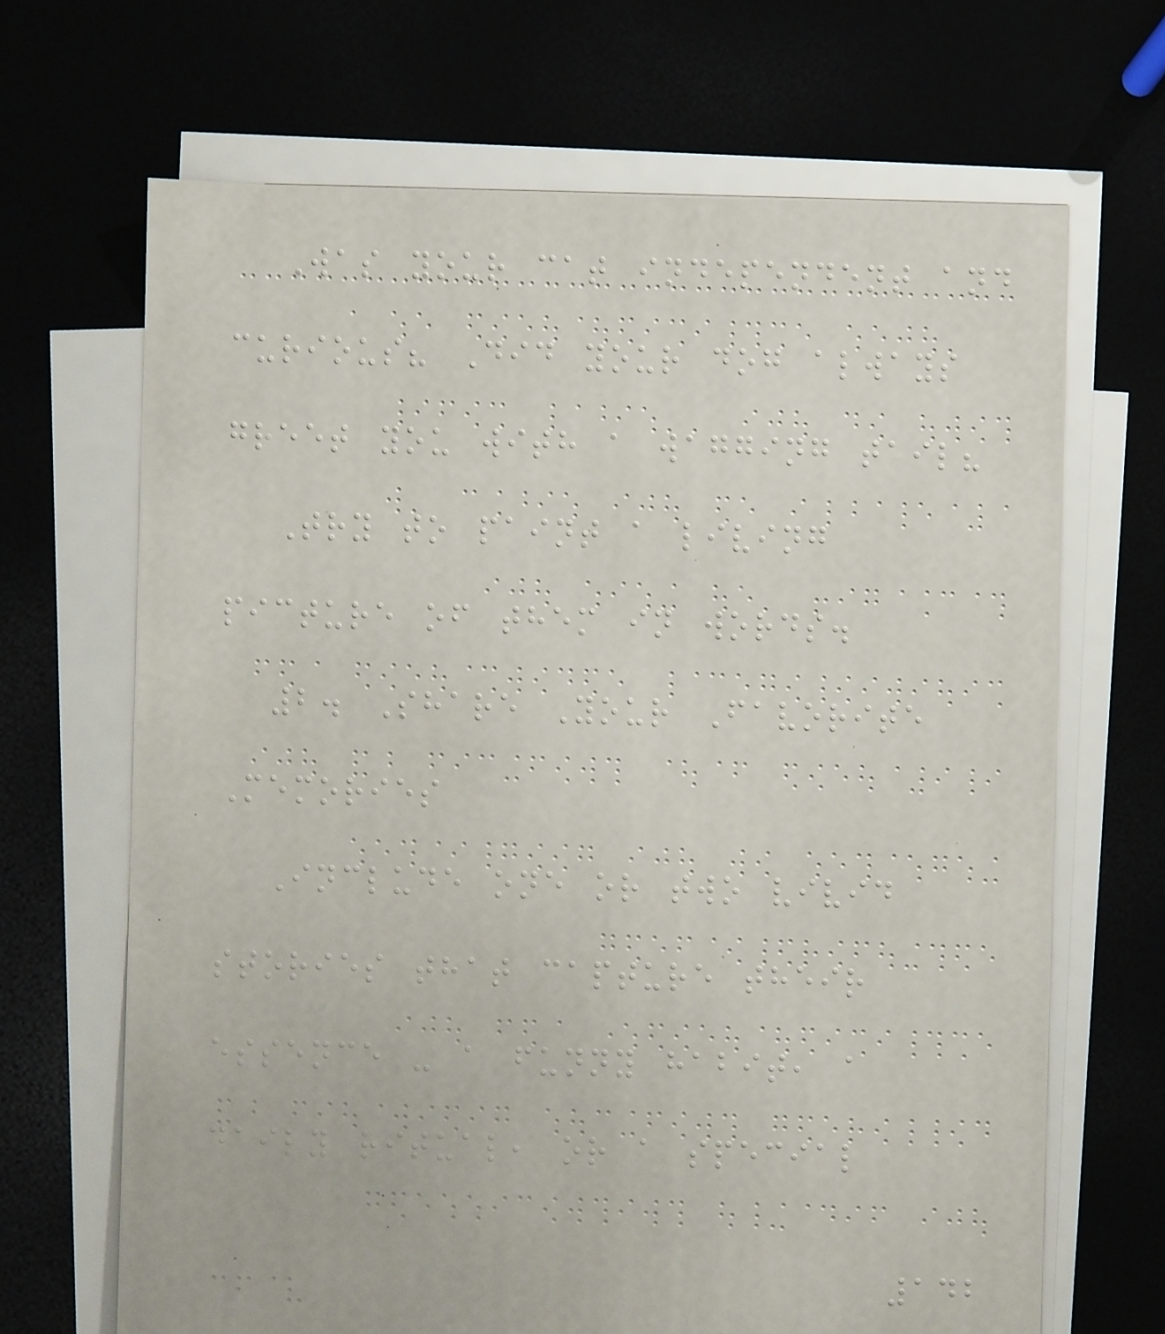Was your cat independent and
curious? Did your dog always
greet you with a wagging tail?
Try to paint a living
picture of them in words.
2. Share Your Favorite
Memories
Include one or two vivid
stories that capture their
essence - a funny habit, a
daily ritual, or a special
142
